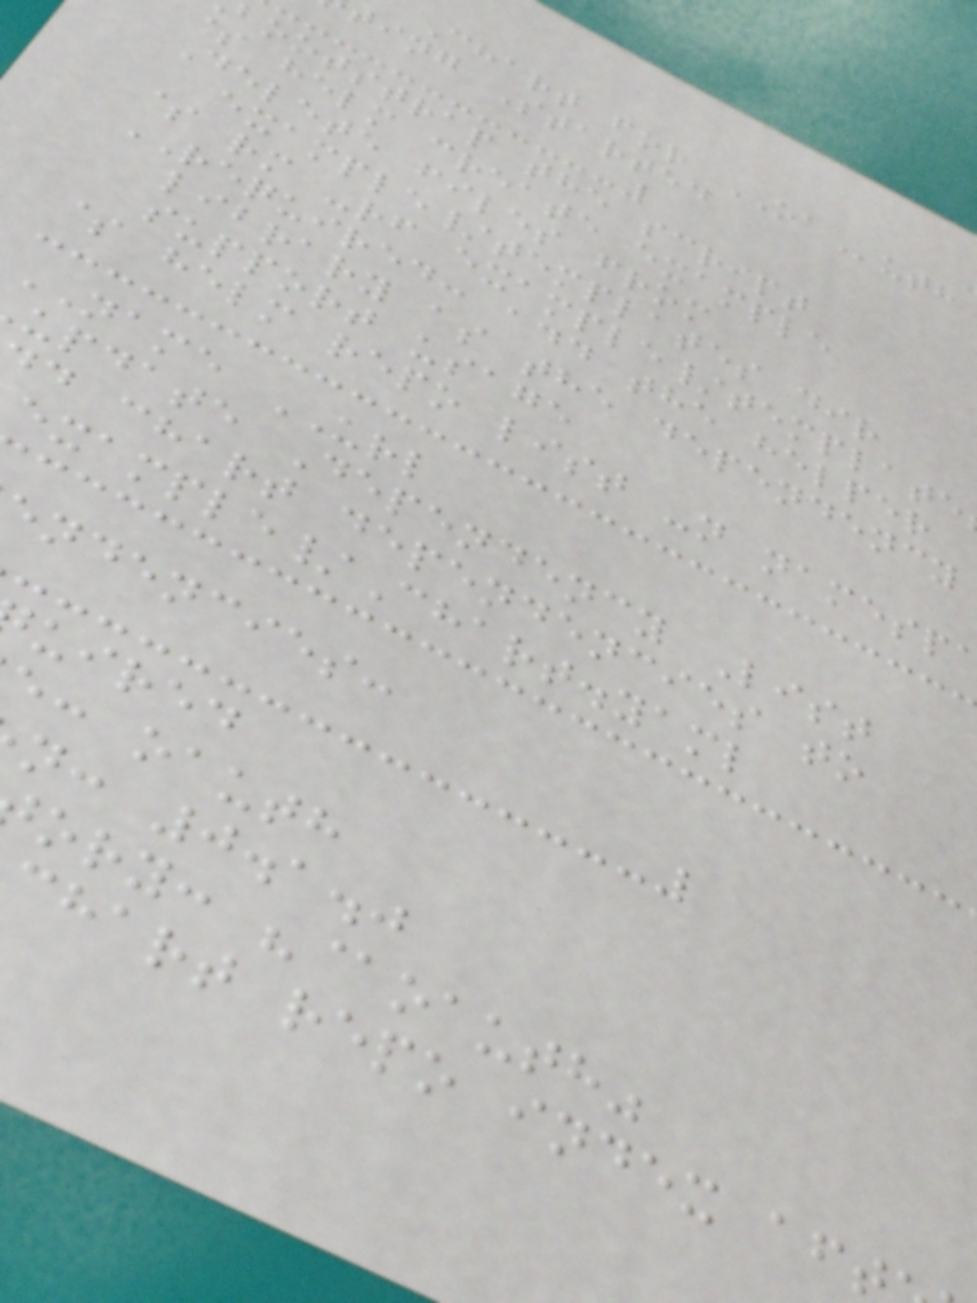Chart for OAuth
ting Started
bootstrap the script
$ helm create example
Delete files from
example/templates dir
$ rm -rf example/template
REQUIRED: add the helper
library as the dependency
support usage
$ helm repo list -n namesp
NAME URL
update Dependency List
d chart dependencies to
example/Chart.yaml
ndencies:
uired
e: oauth
n: 0.1.0
ory: "@oauth"
chart repo index af
